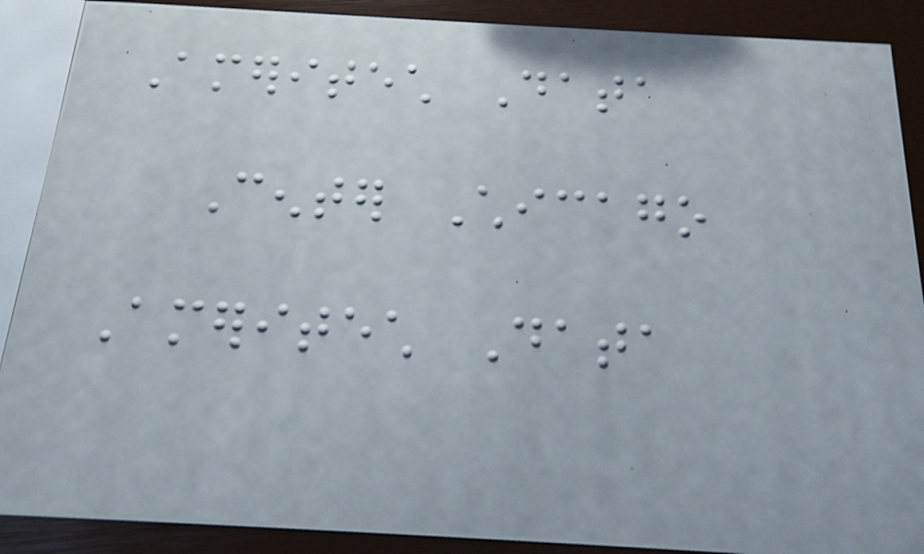Ameritech Data
Center Chicago
Ameritech Data
